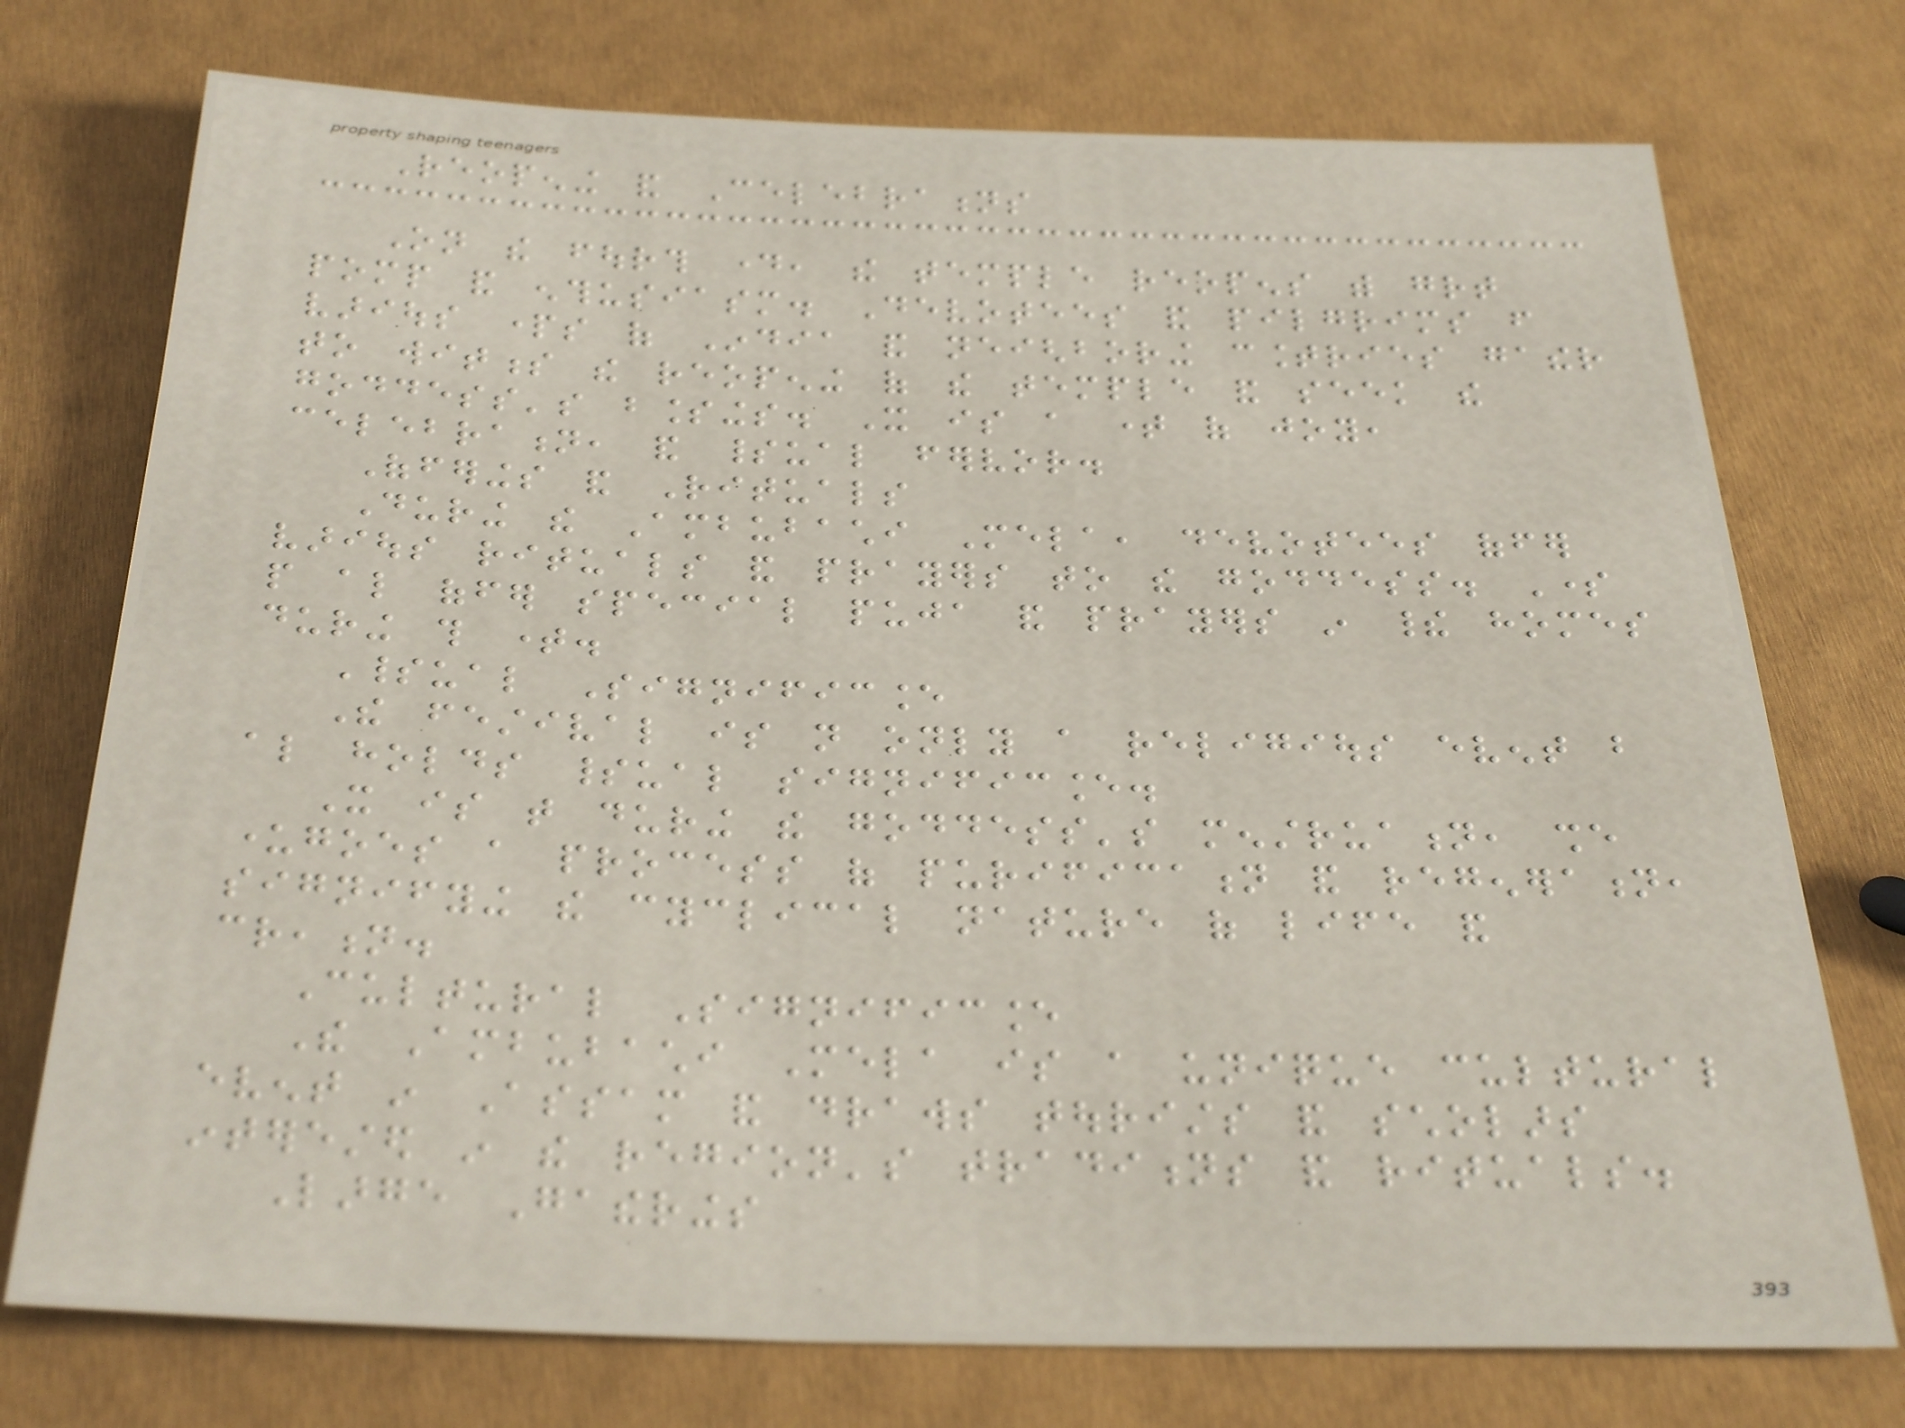Reopening and Celebrations
On the fourth day, the temple reopens with great
pomp and enthusiasm. Devotees and pilgrims from
various parts of India and neighboring countries gather
to witness the reopening of the temple and seek the
goddess's blessings. It is a time of joy,
celebration, and spiritual fervor.
Offerings and Rituals
During the Ambubachi Mela, devotees offer
various rituals and prayers to the goddess. Some
people also offer special puja and prayers in their homes
during this time.
Spiritual Significance
The festival is not only a religious event but
also holds spiritual significance.
It is that during the goddess's menstruation, she
undergoes a process of purification and regeneration,
signifying the cyclical nature of life and
creation.
Cultural Significance
The Ambubachi Mela is a unique cultural
event in Assam and draws tourists and scholars
interested in the region's traditions and rituals.
Large Gatherings
